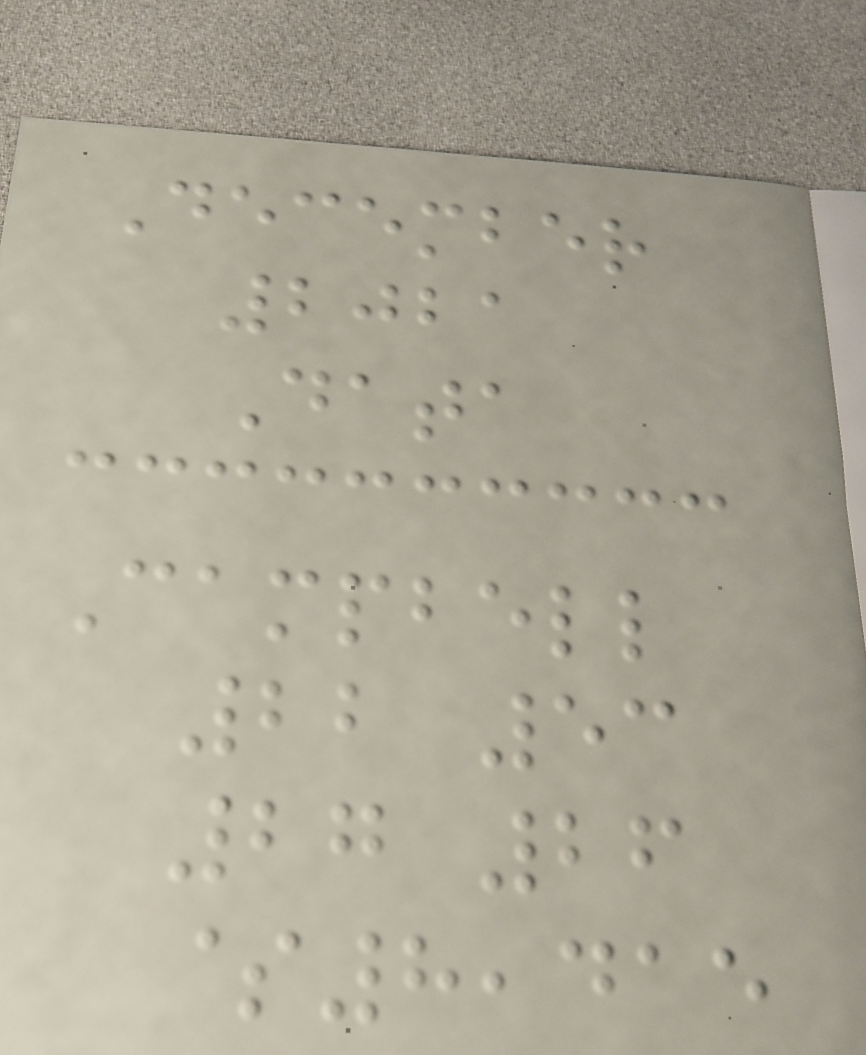December
2021
Data
Campbell
22 53
27 26
$8,415
